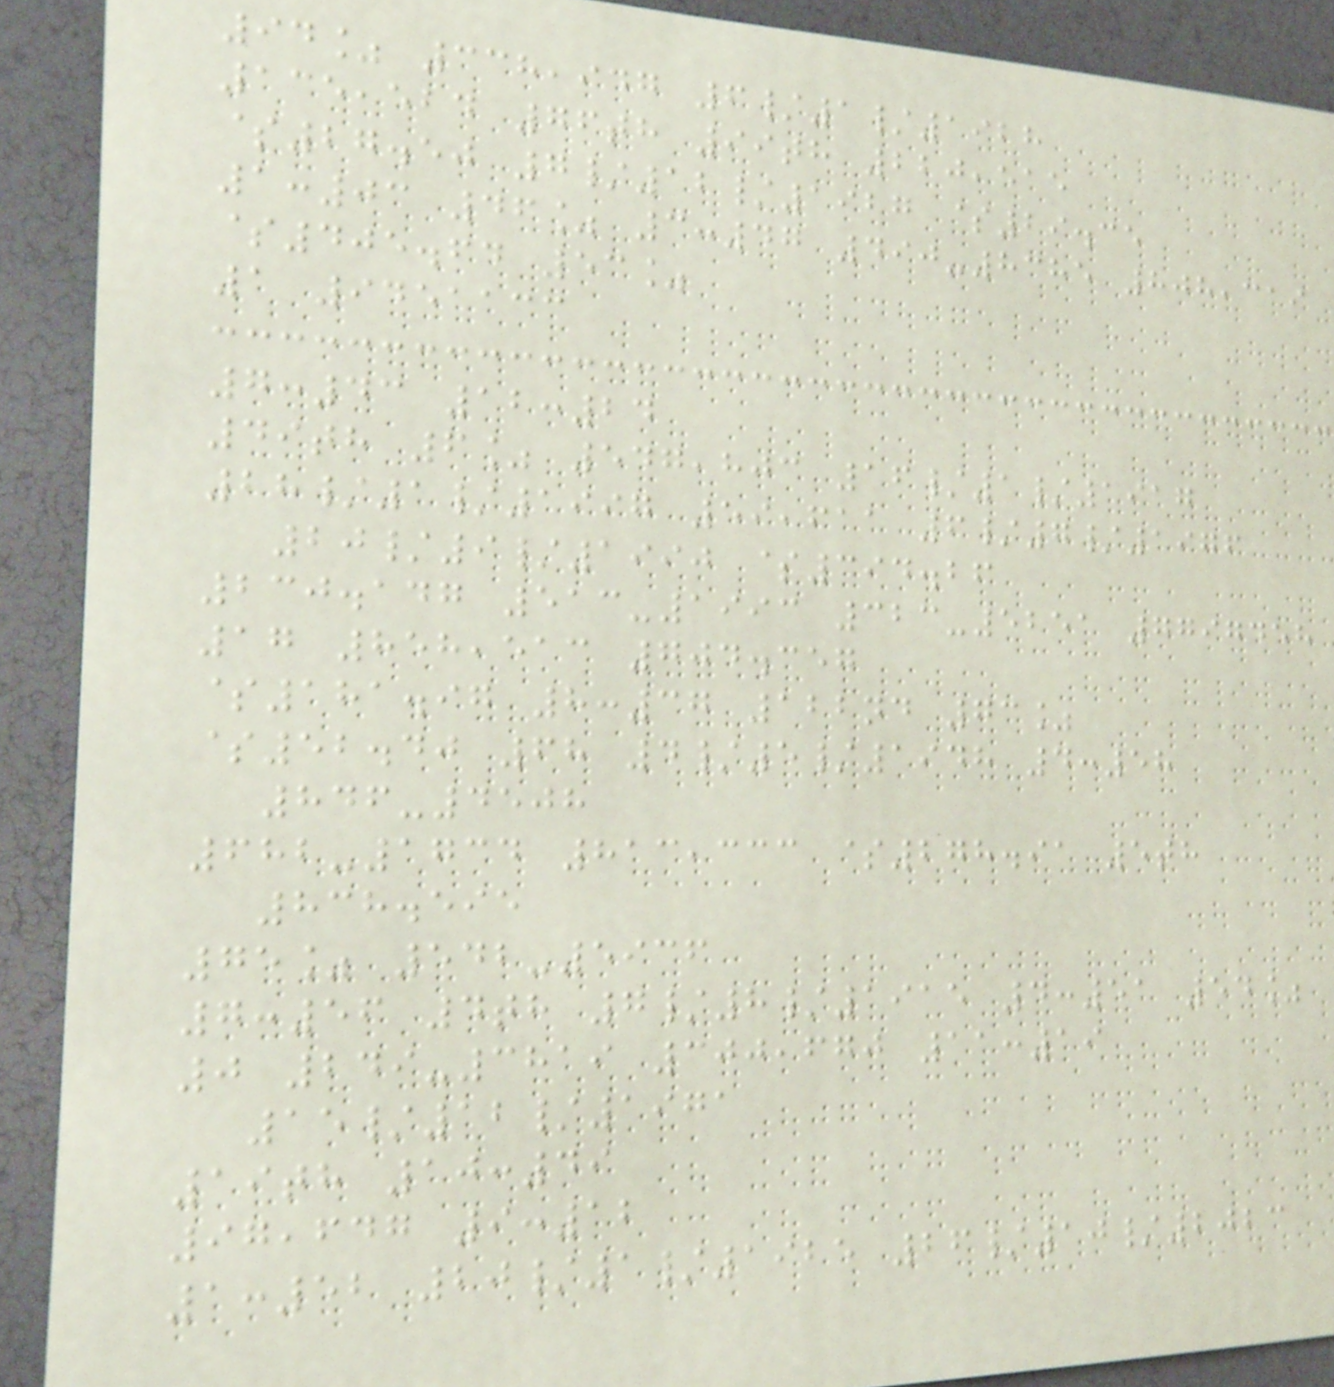94% 338,947 6/1/1928
135,524 76th 99th 220,515
$27.50 7/12/1927 $29.35
1:03 46% 3:47 490-8385 808,319
$405.64 53%
1 9451133
7:43 12:24
49th 6% 547,803 16/1/1917
28/1/1997 59,611 6/7/1976
20/9/1990 $394.26
230.147 513-1993 323-5251 7797458
17 858,513 704.357
$181.97 8:37 122nd 73%
$52.40 68 4/5/1948 4:58
846-4508
682-1734 813,333 $278.91 5th
838.595
75% 542-5936
7:56 4th 7/8/1915 4:51 54%
0 249-3819 300,670 11:19
15/12/1971
19th 10:49
97,647 9:12
1:52 20/1/1925 26/10/2023
